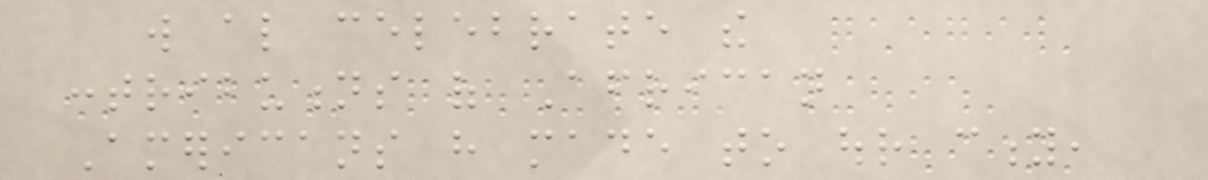will also celebrate the
contributions of African
Americans have made to our city,
